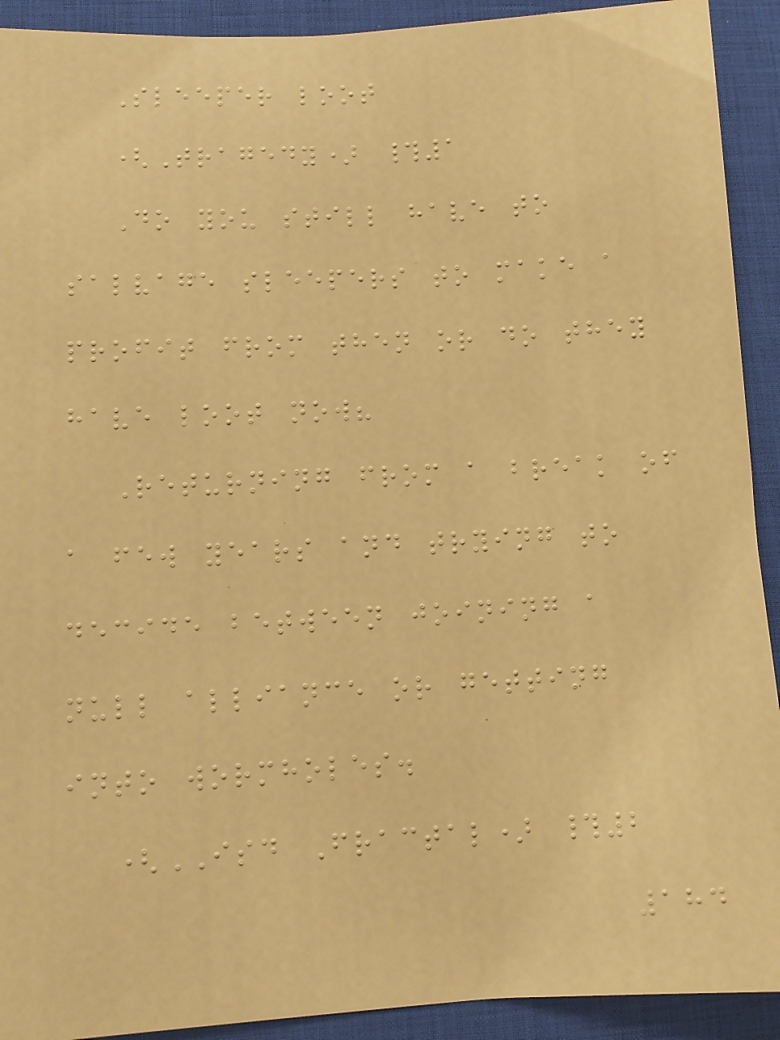Sleeper loot
(Tragedy) #1
Do you still have to
salvage sleepers to make a
profit from then or do they
have loot now?
Returning from a break of
a few years and trying to
decide between joining a
null alliance or getting
into wormholes.
(ISD Fractal) #2
184
